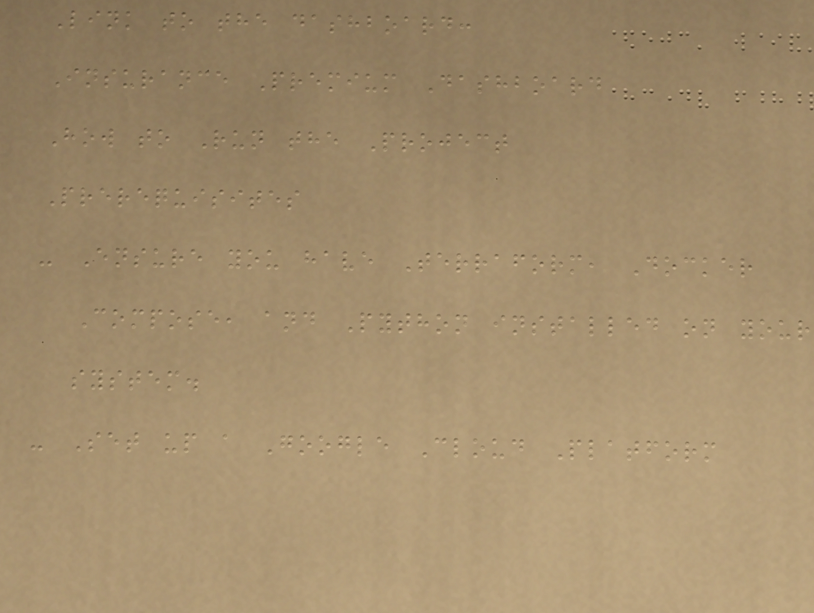Link to the dashboard:
Insurance Premium Dashboard
How to Run the Project
Prerequisites
- Ensure you have Terraform, Docker
Compose, and Python installed on your
system.
- Set up a Google Cloud Platform
